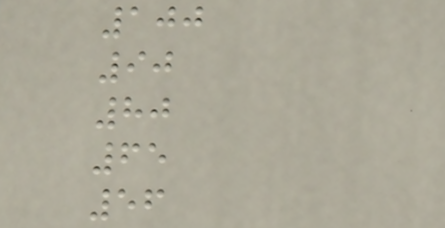100
90
80
65
56
